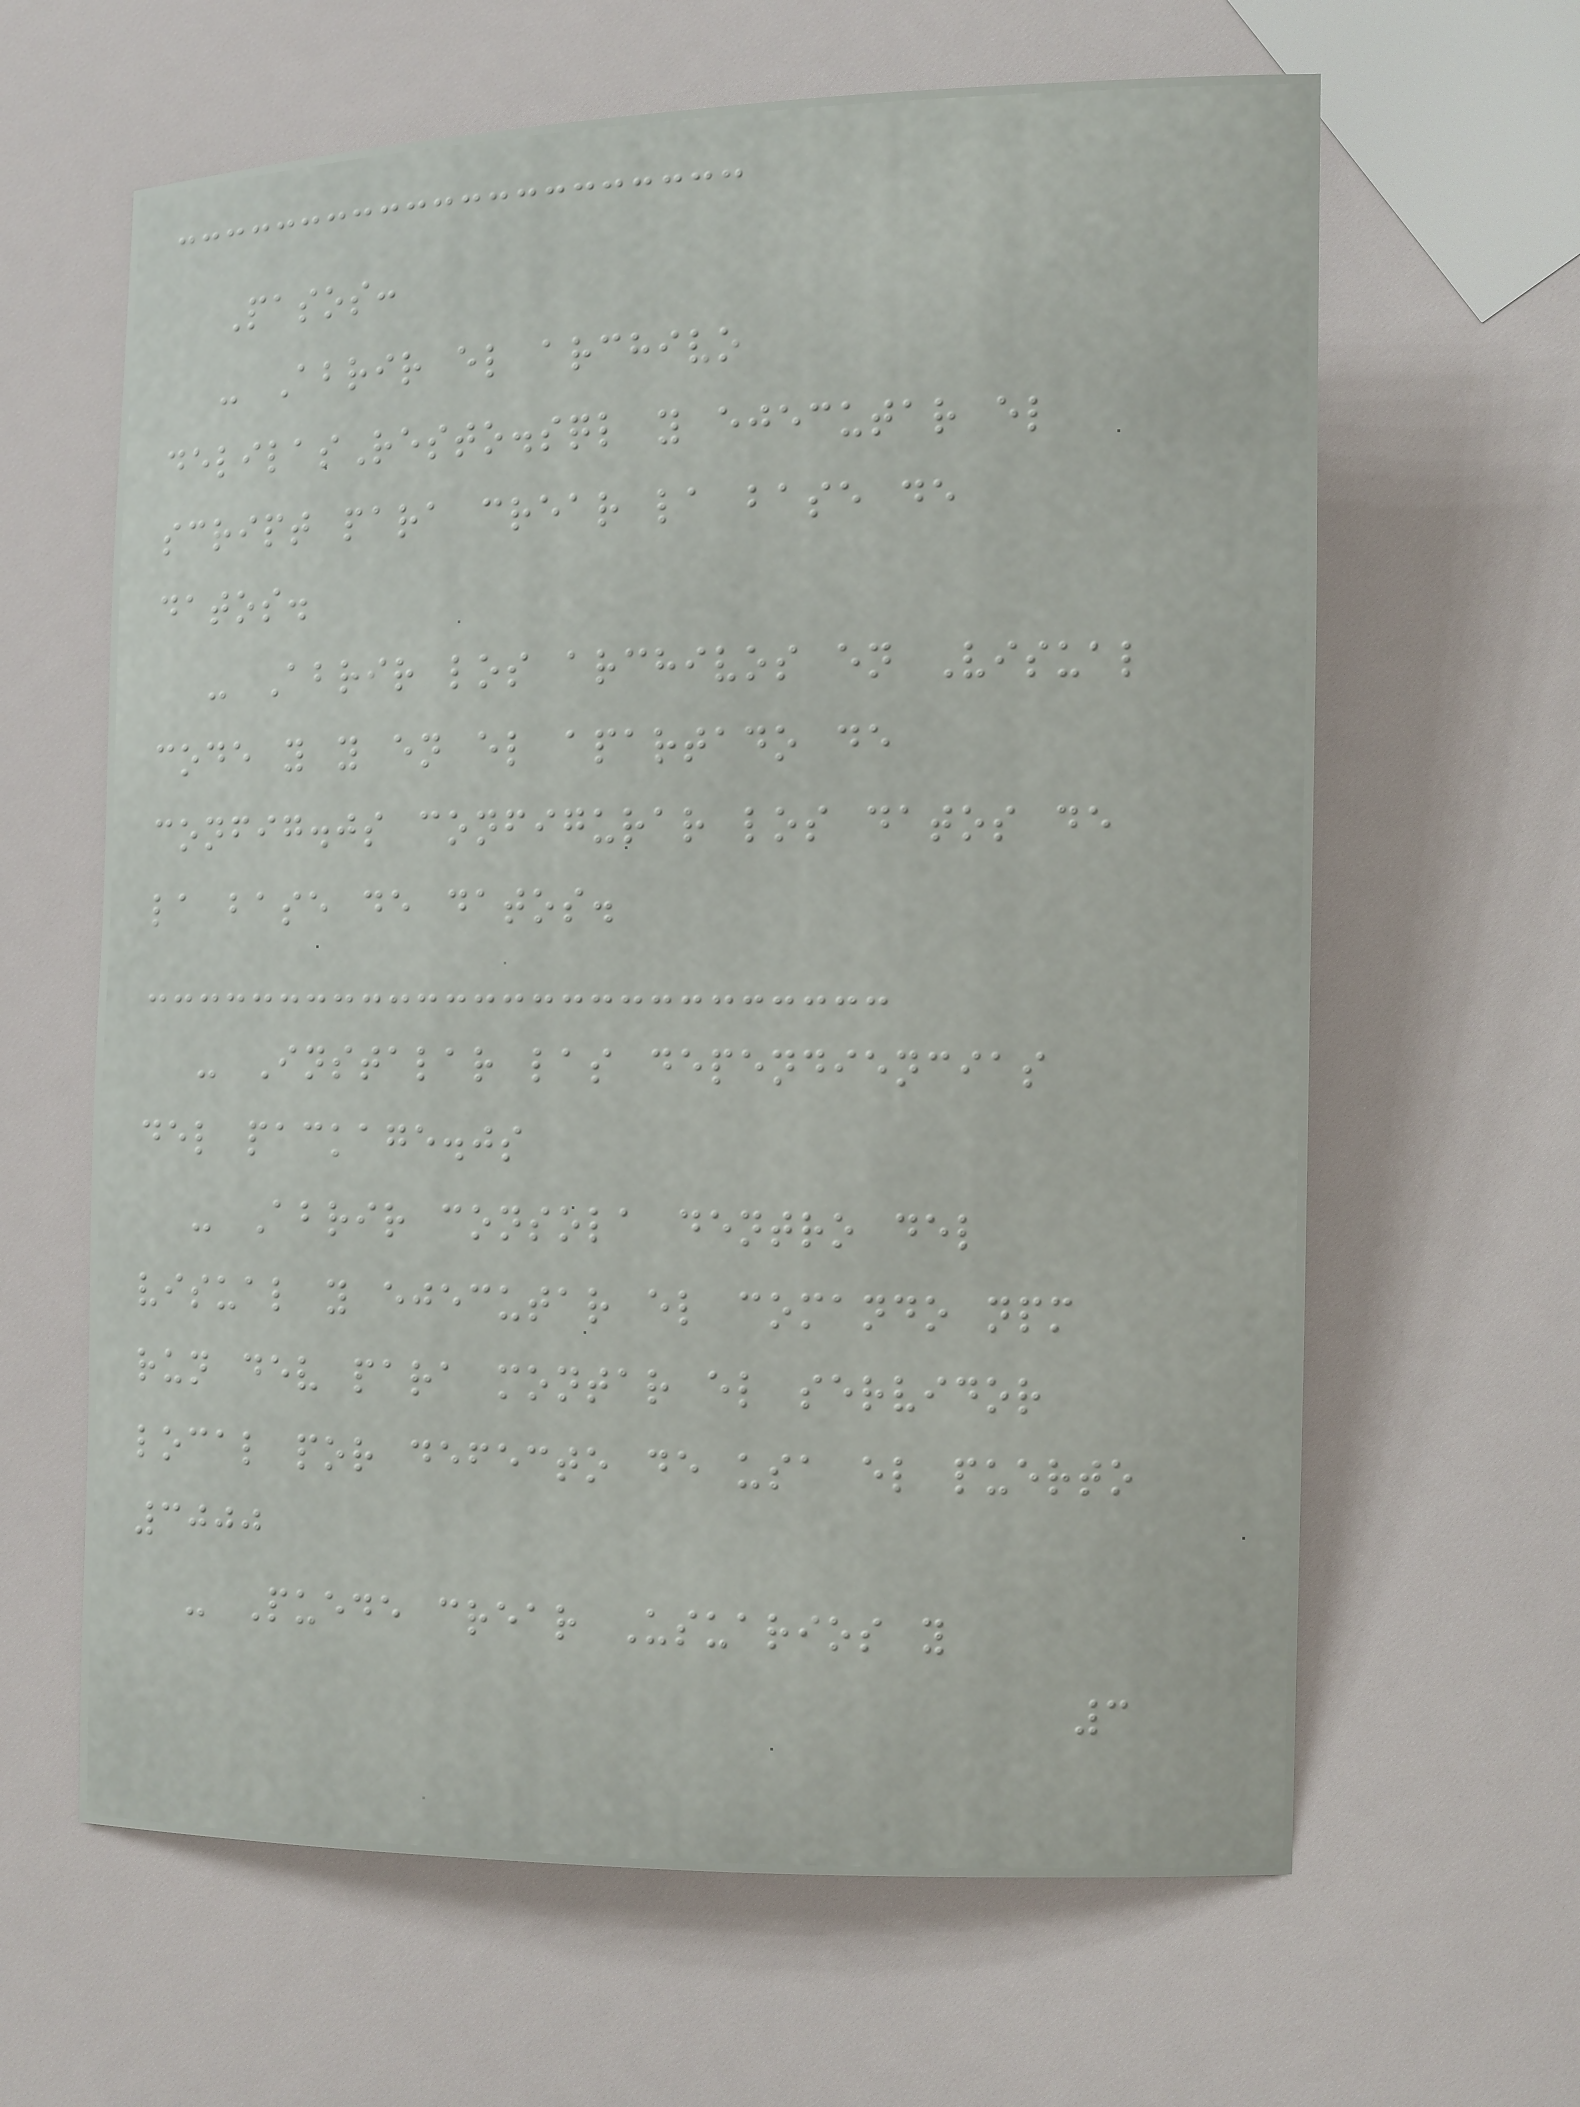Pasos:
- Abrir el archivo
delilasResto.sql y ejecutar el
script para crear la base de
datos.
- Abrir los archivos en Visual
code y y en el apartado de
config.js configurar los datos de
la base de datos.
- Instalar las dependiencias
del package.js
- Abrir consola dentro del
visual y ejecutar el comando npm
run dev para montar el servidor
local por defecto de usa el puerto
3000
- Puede crear Usuarios y
3
